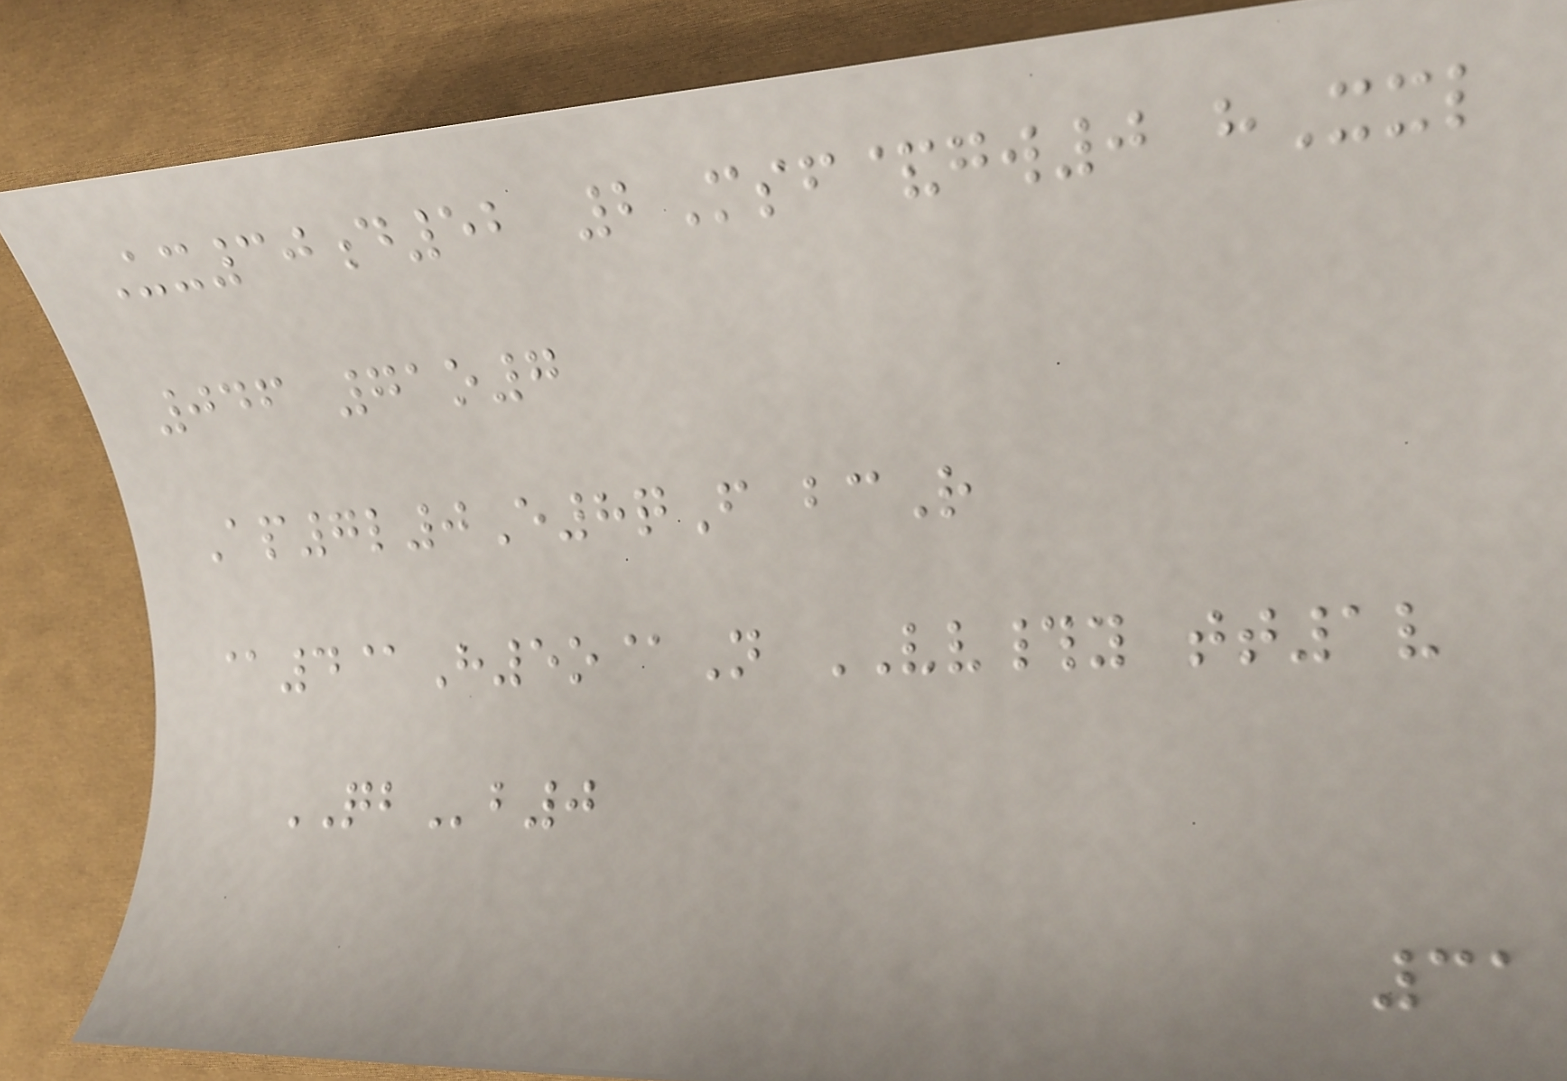Ux30d52 2Msf&gw0 hXxl
046 71o7
Ap7l0E8qF bcR
@4@H5o@N VV#y tt1v
QBb0
31
